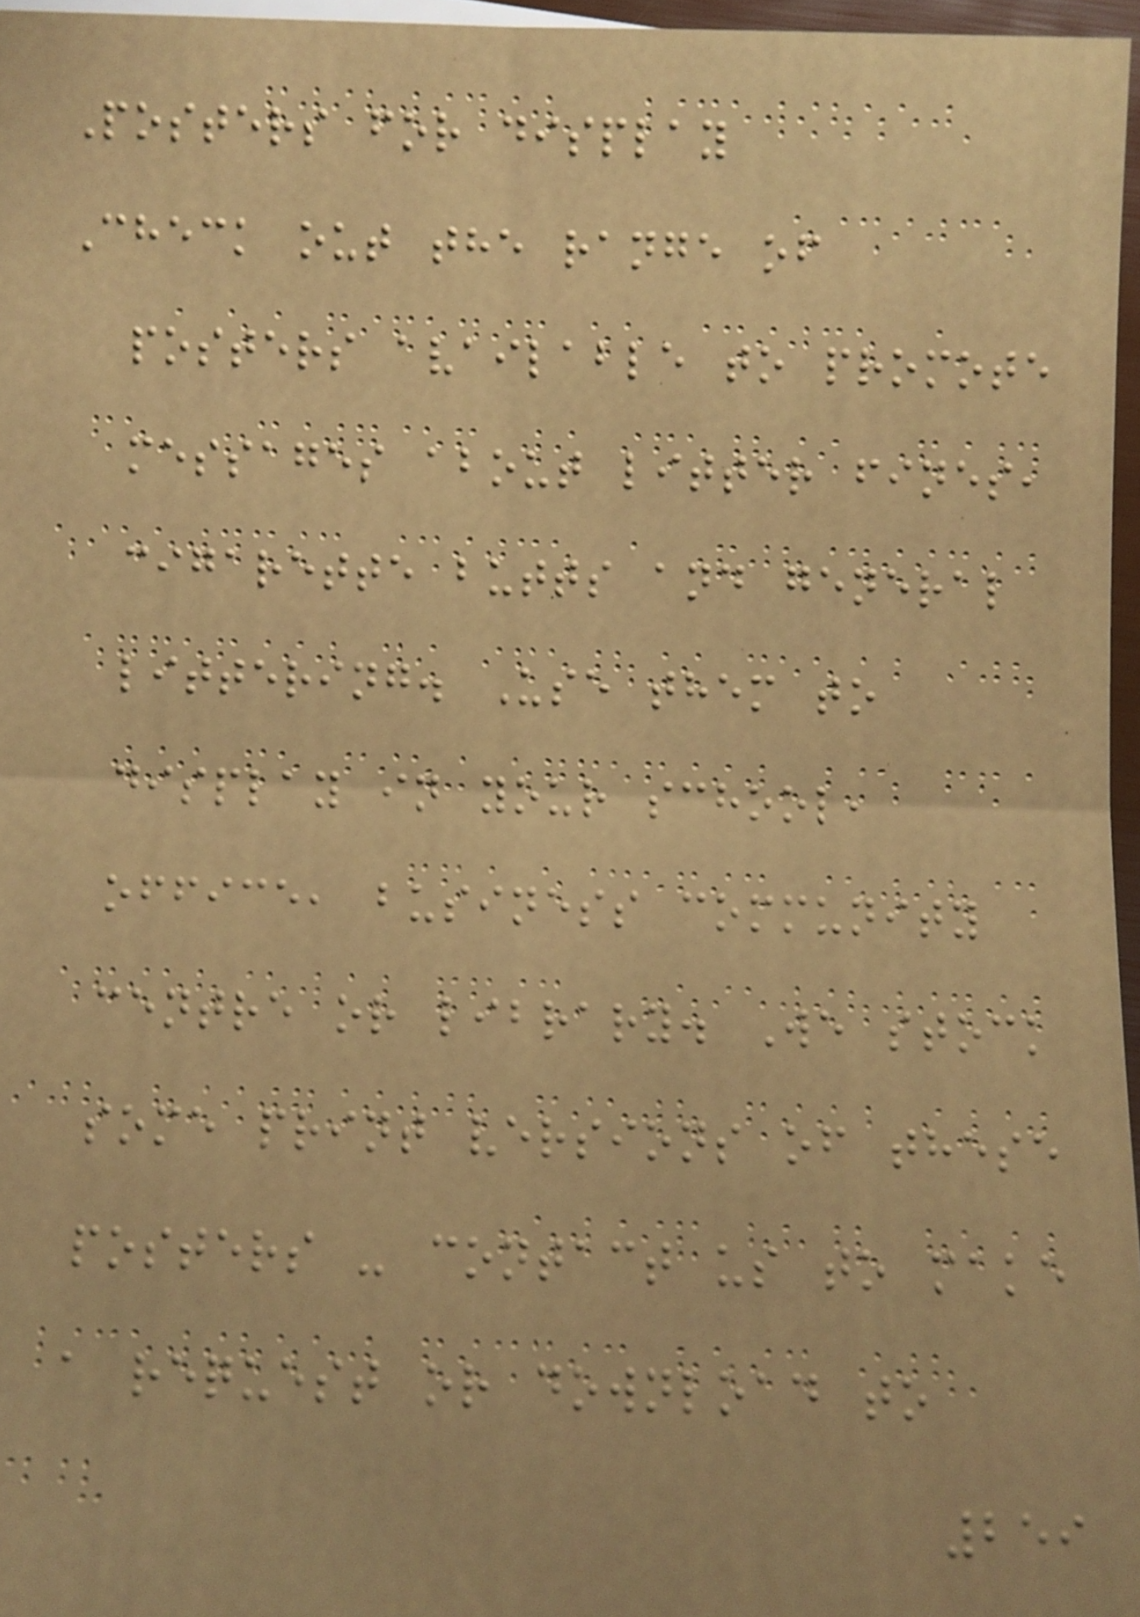Posters for display
Check out the range of
posters available to promote
messages about litter fines,
cigarette butts and general
littering. Use them to
display in your school,
office, business community
centre or library. We stock
some print versions of these
posters - contact us to make
a request or download to
259
